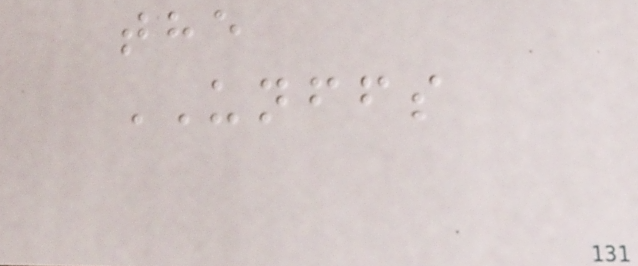the
UNFFS
